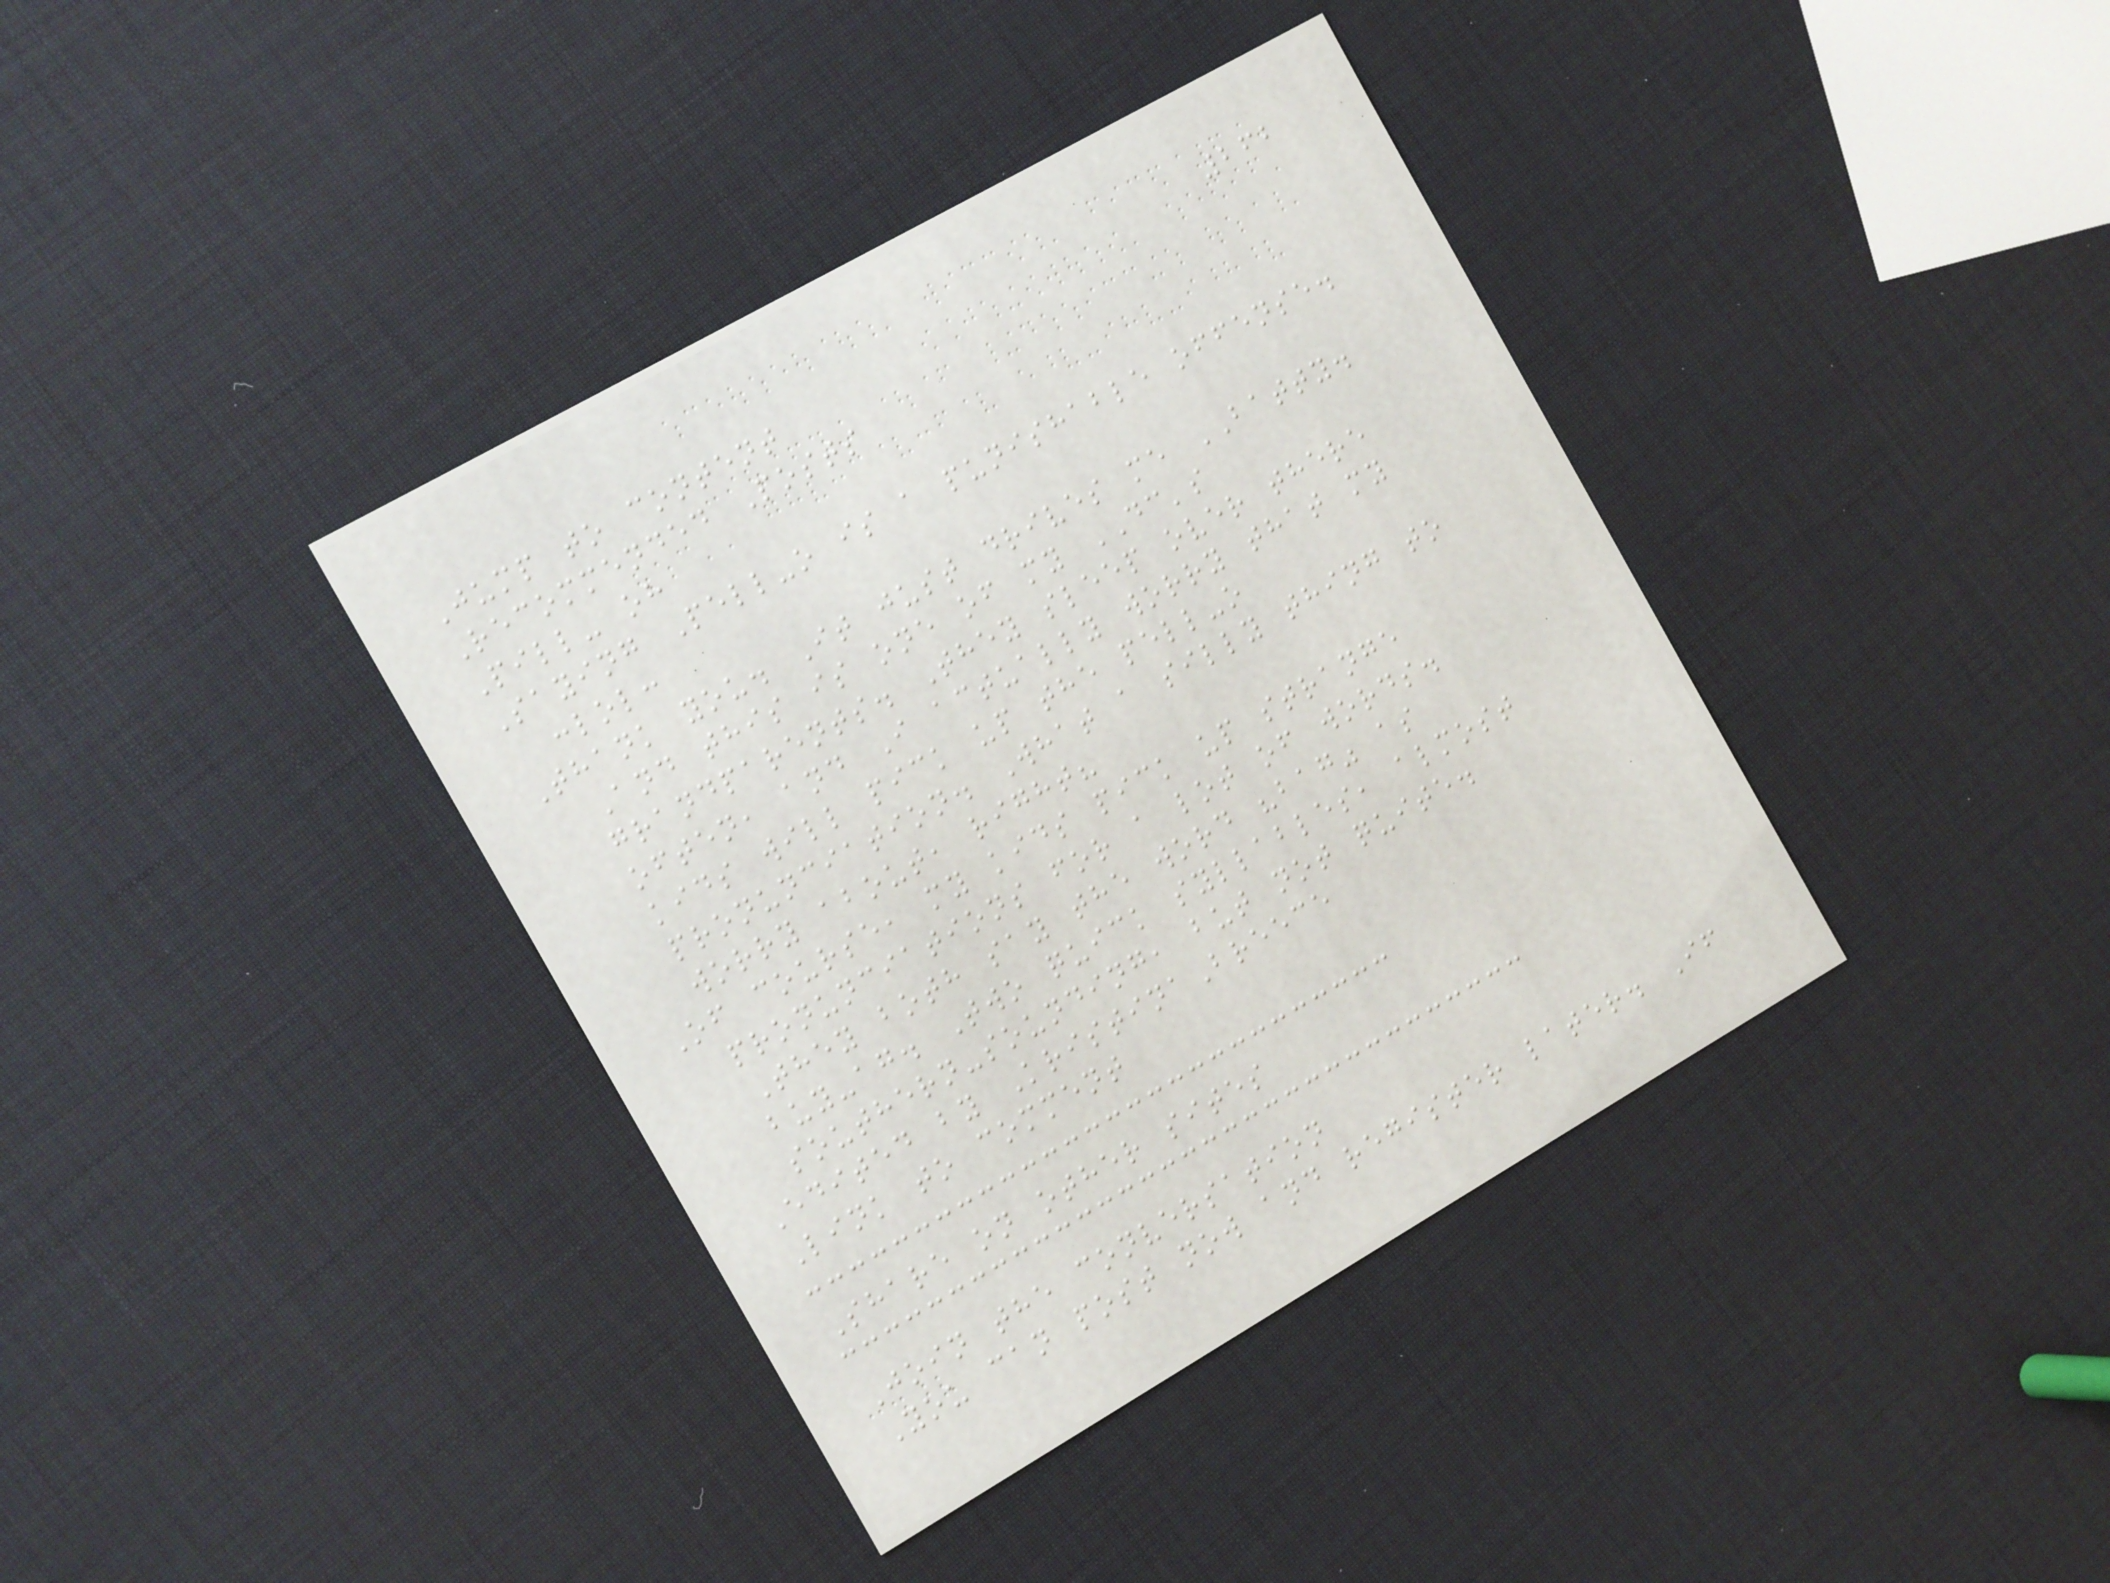262
Jump to content
Recommended Posts
Pill- oh
Saying Pell-o is a punishable offense.
:lol:
Thank you. It just drives me BATTY.
And this is one of my DC's
grandparents. They sleep over there
often, and I actually worry that my
kids will pick up the pell-o
pronunciation. What a silly thing to
worry about, right?
Of course, my kids pick up strange
pronunciations for a lot of words.
They both say the word "bag" as
buy-ag. Two quick syllables, almost
southern-sounding, but not quite.
Edited by KristinaBreece
Link to comment
Share on other sites
Join the conversation
You can post now and register later. If
